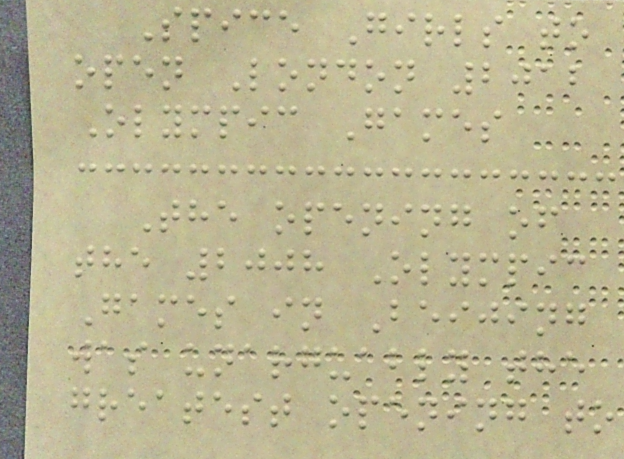Spice Girls to
open London 2012
Olympic Games
The opening of
the 2008 Olympic
Games in Beijing
was unarguably the
greatest opening to
